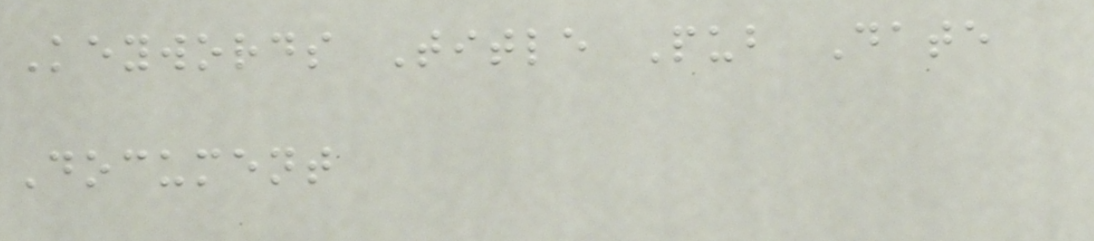Keywords Title Pub Date
Document
